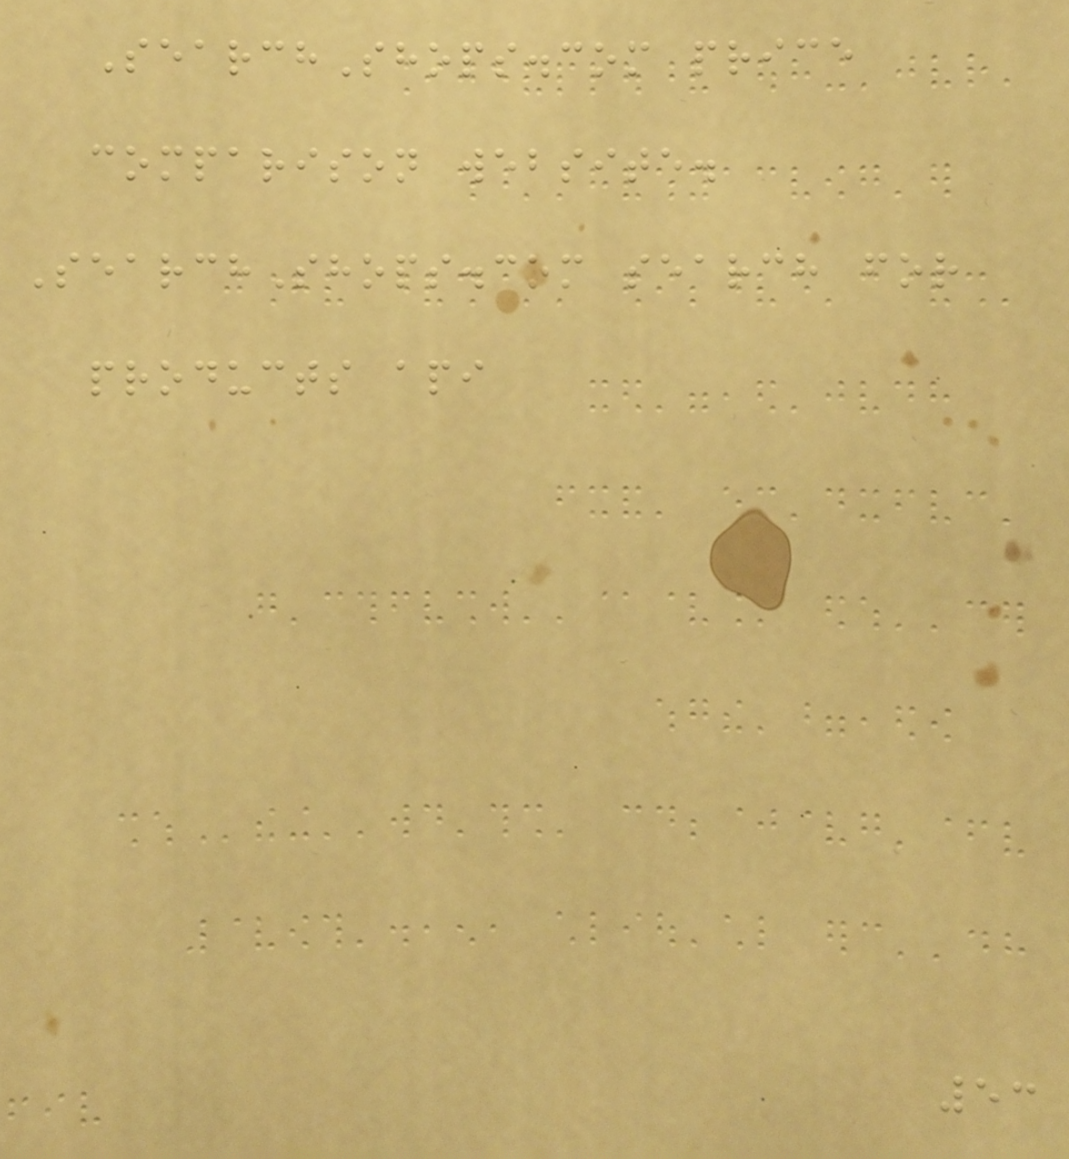SearchShops.com price
comparison website.
SearchShops.com search for
products api
53
